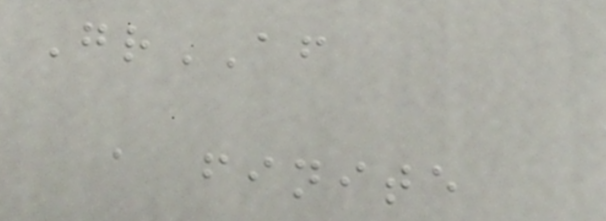GrAF
a finite
